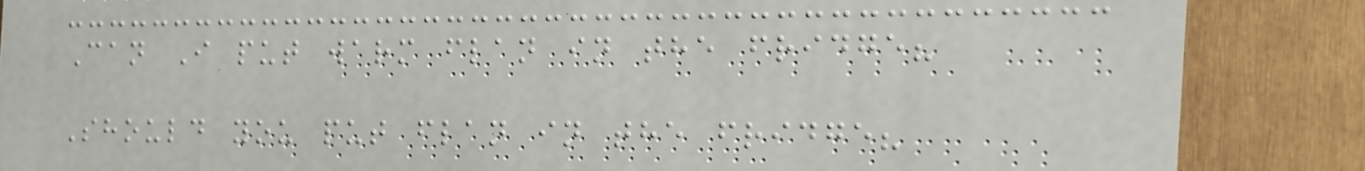Can I put warm flan in the fridge?
Should you put flan in the fridge?
